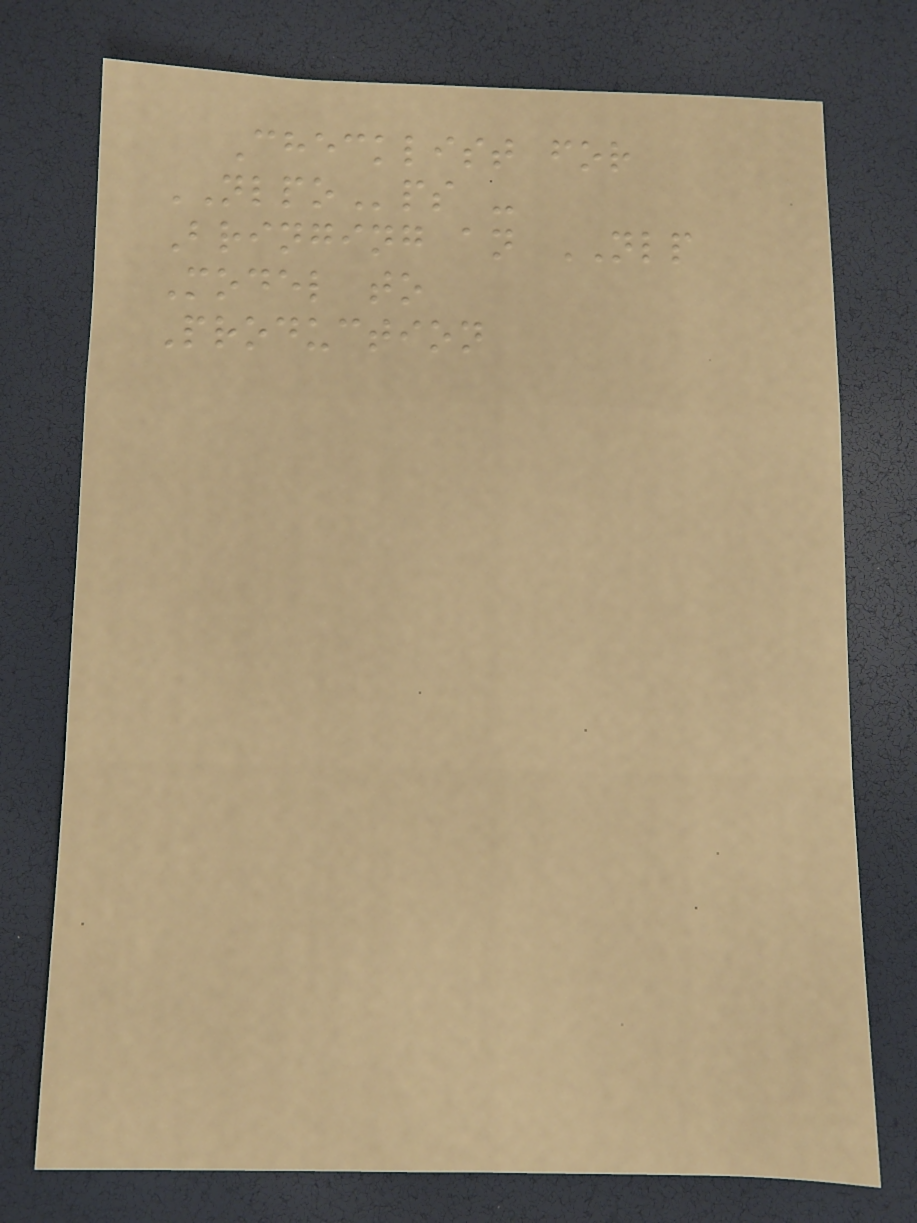Checklist for
NLPOps -
Bringing an NLP
Model to
Production
